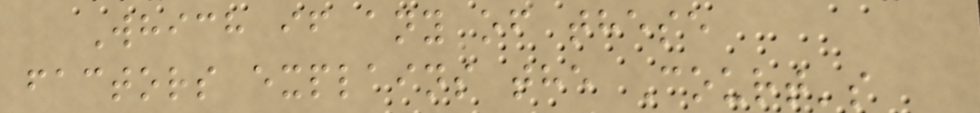Which if any of these
factors explains the Court's
